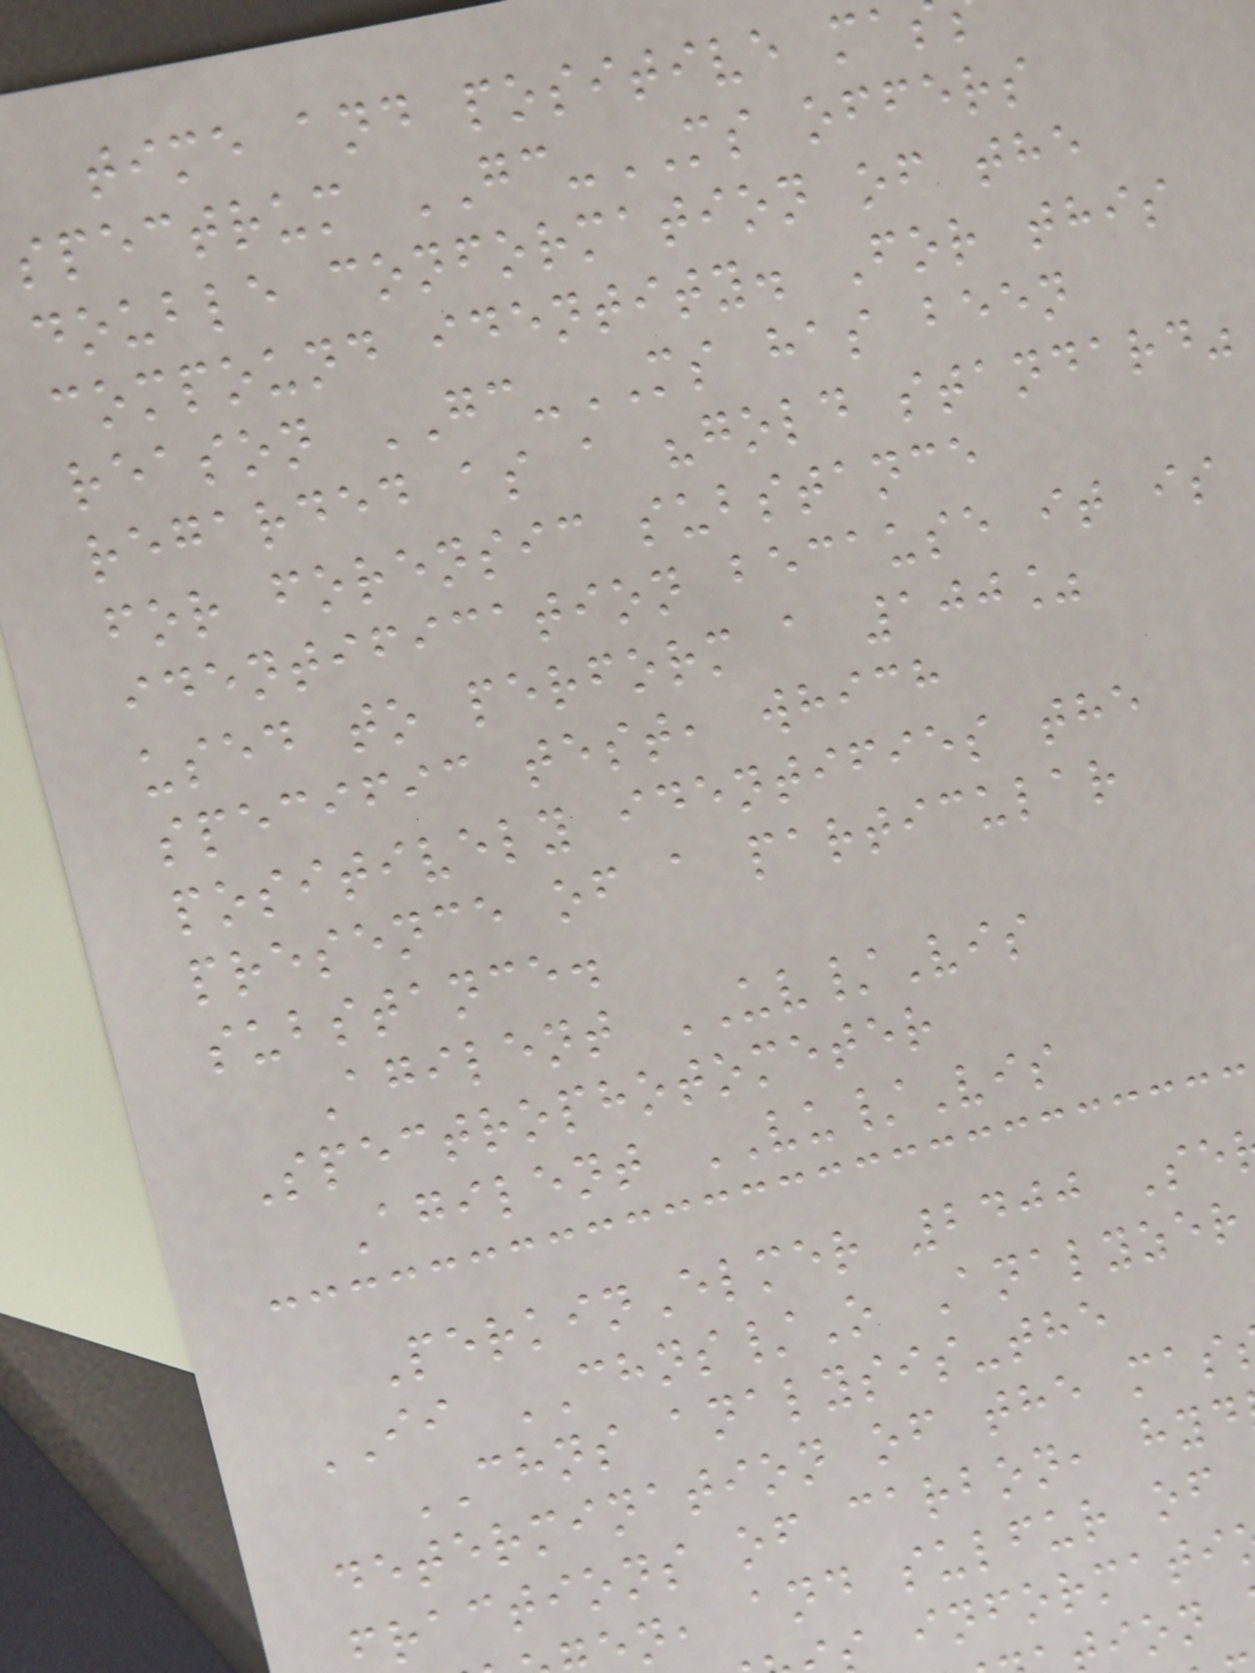time and positive ma
spectrum GC-MS offers
double conformation of the
compound identity. For this
reason GC-MS has been
regarded as a "gold standard"
for forensic substance
identification because it is
used to perform a 100%
specific test, which
positively identifies the
presence of a particular
substance.
Agilent UV/Vis
Spectrophotometer
Agilent VU/Vis
PerkinElmer 2400 Se
II CHNS/O Analyzer
CHNS analysis-the
determination of the mas
ractions of carbon, hyd
n, and sulfur of
informati
